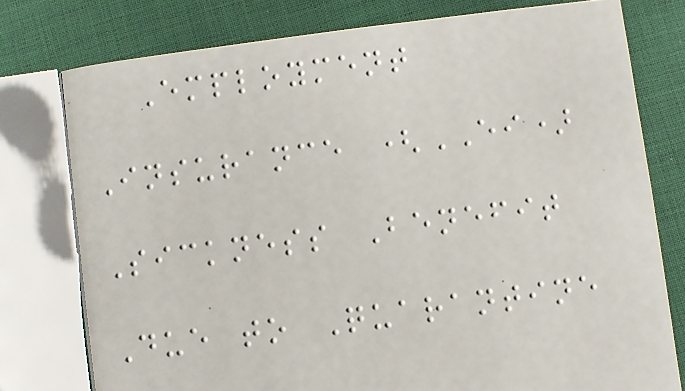Employment
Insurance (EI)
Sickness Benefit
Due to Quarantine
